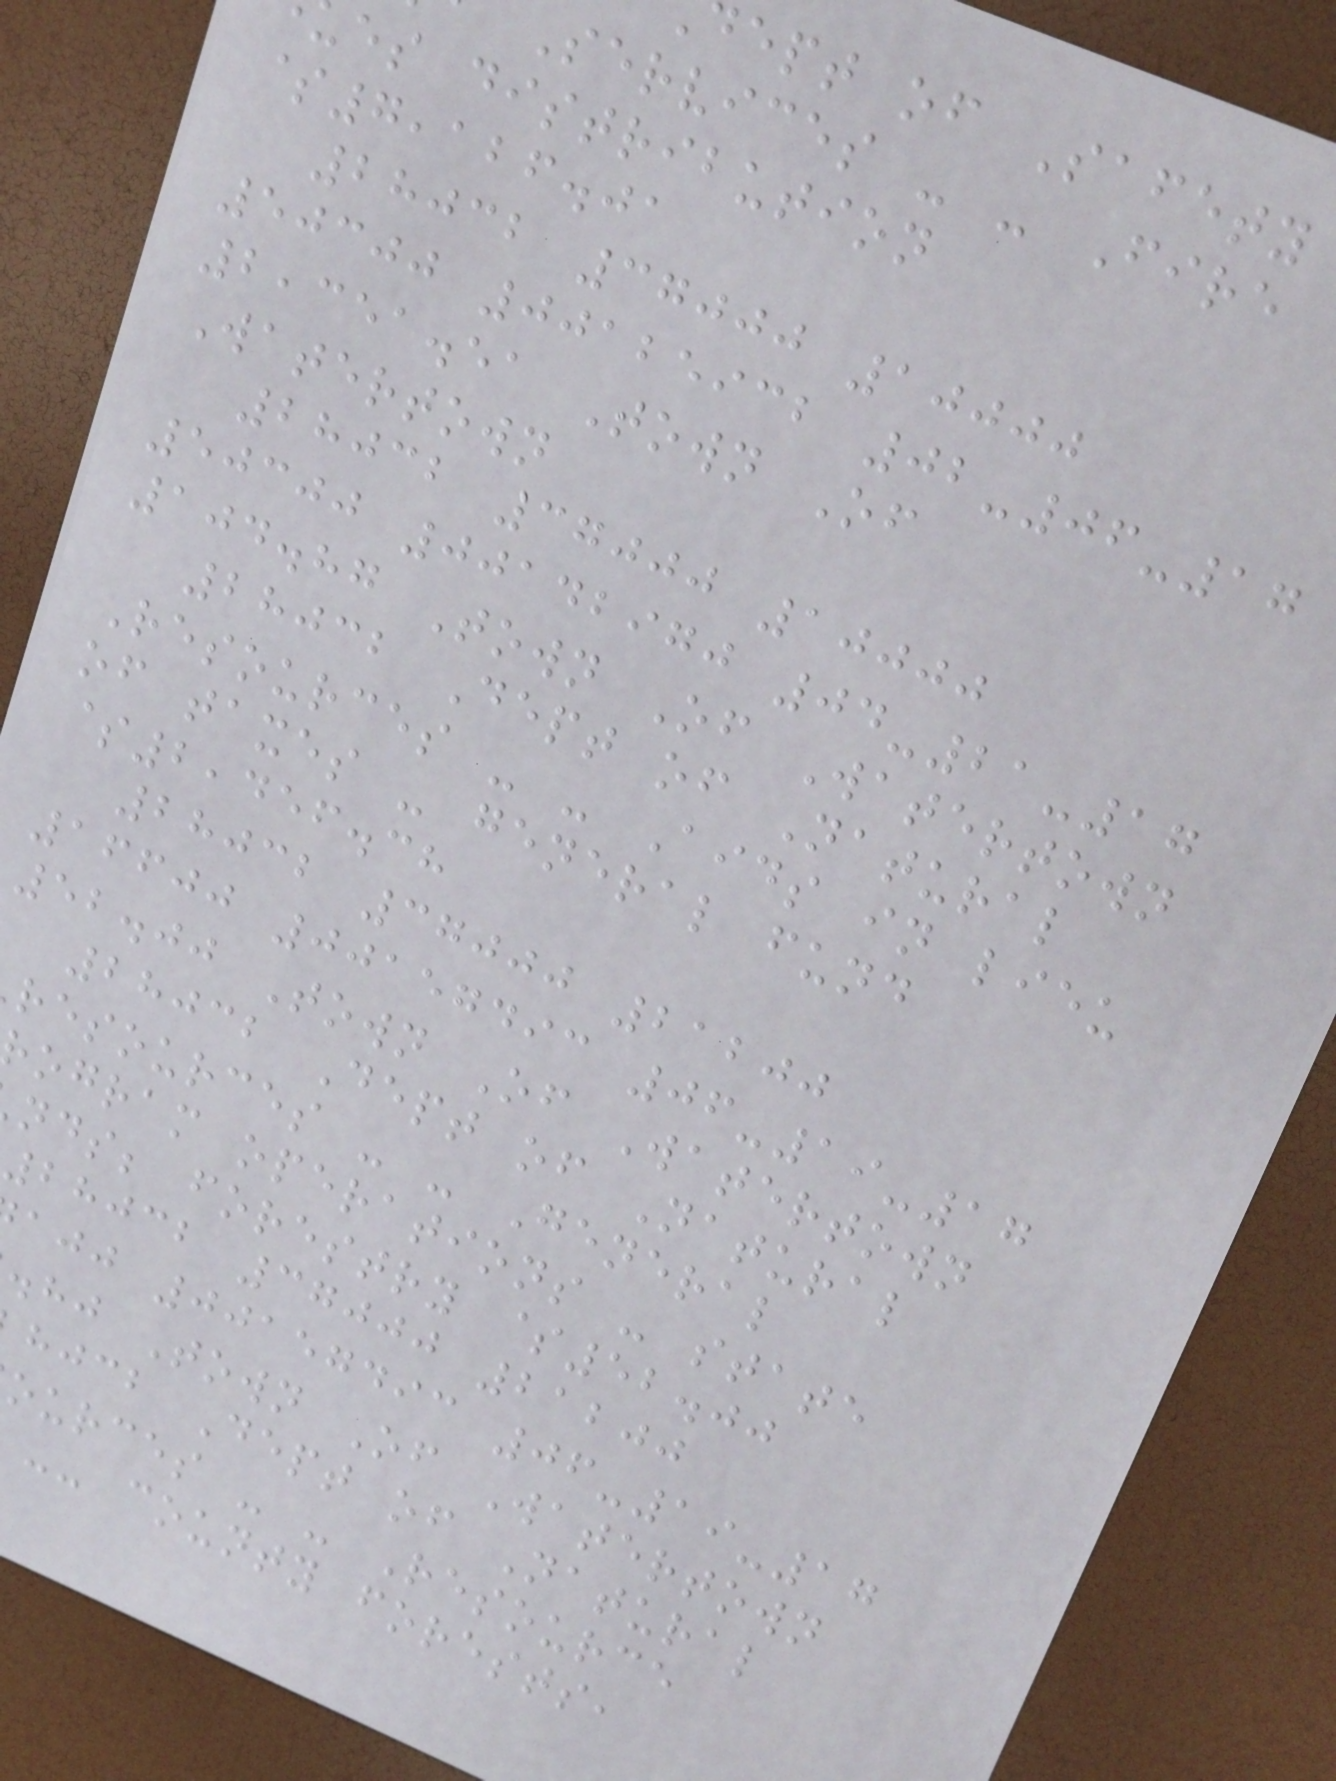ept of Safety
Services - - Fire
es distribution
$7,126.01
28032 37000 10000
50300 00125932 02-06-17
2,351.51 Town Of
Watertown
28032 37000 10000
50300 00142970 04-21-17
104.87 Town Of Watertown
28032 Dept of Natural
Resources - - Aids in lieu
of taxes - general fund
$2,456.38
28032 37000 21200
16600 00157493 06-19-17
52.00 Town Of Watertown
28032 Dept of Natural
resources - - General
ogram operations - state
nds; forestry $52.00
28032 37000 21200
ajj 00157493 06-19-17
.hj Town Of Watertown
hjcb Dept of Natural
ources - - Resource
-- county forests,
